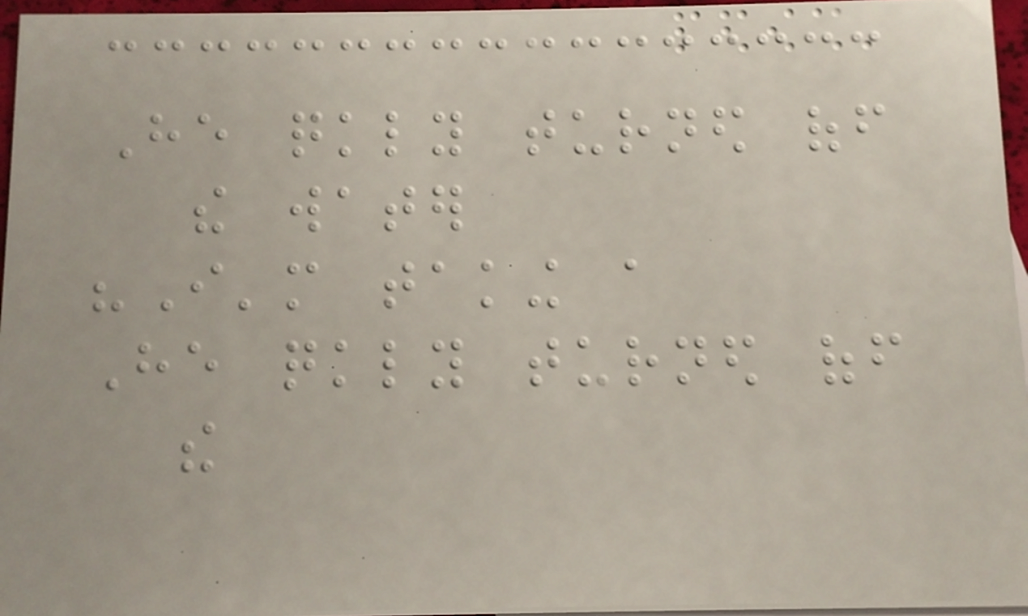He quickly turned off
the water
"I'm taking a
He quickly turned off
the
